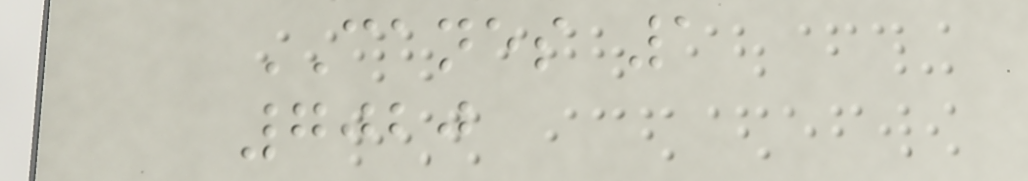CANES 1
7020
